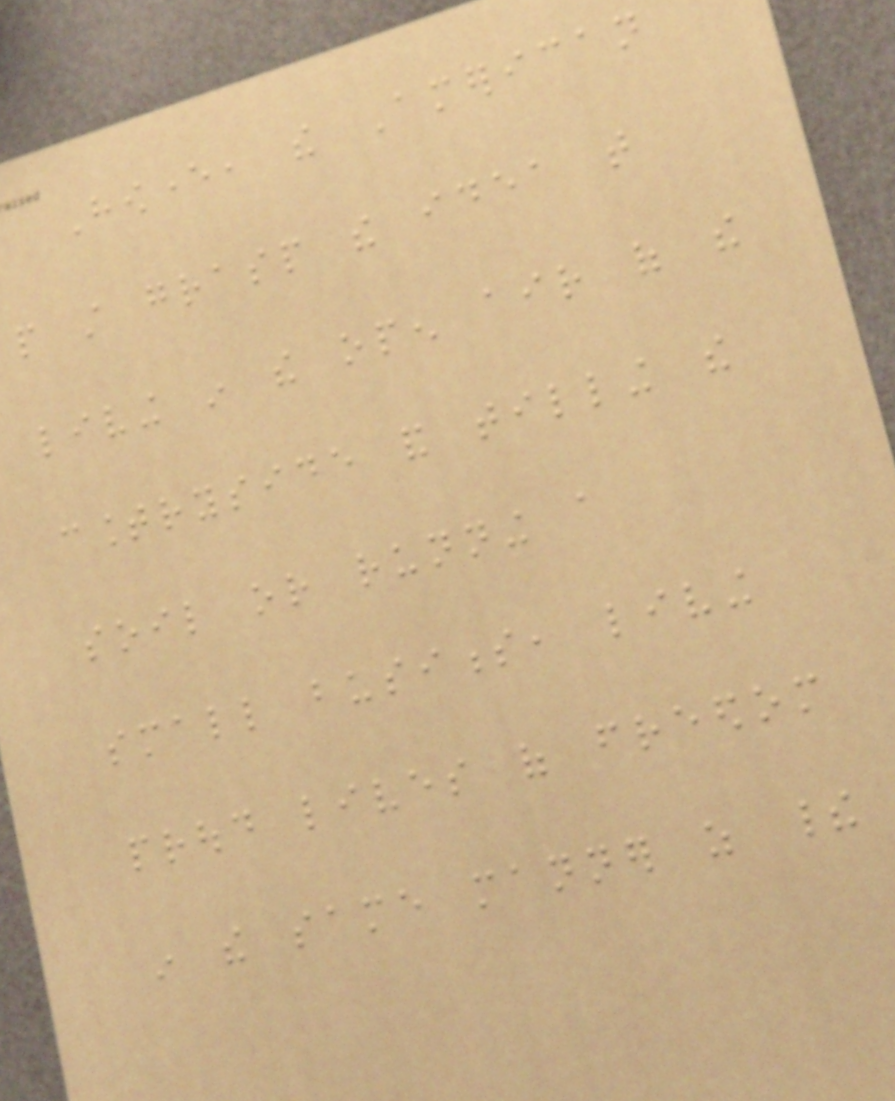However, the American
people still grasp the idea that
living in the open air of the
countryside and tilling the
soil or running a
small business, living
proud lives of freedom
in the same manner as their
